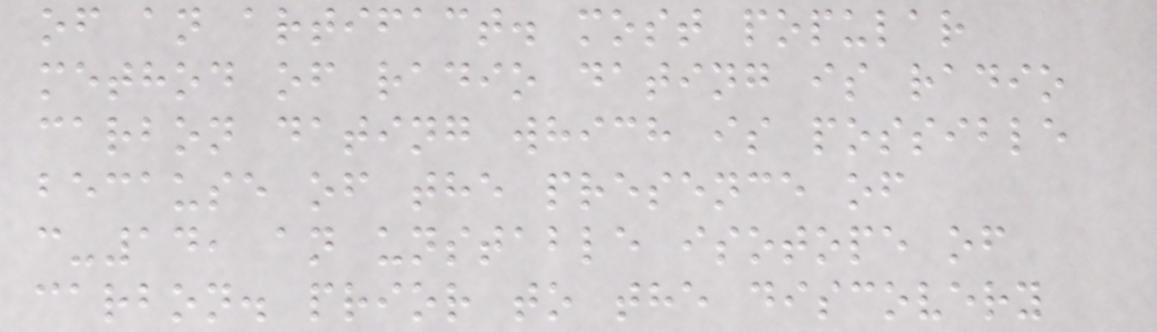of an artifact. most popular
method of radio dating is radio
carbon dating which is possible
because of the presence of
c-14, an unstable isotope of
carbon. prior to the discovery
